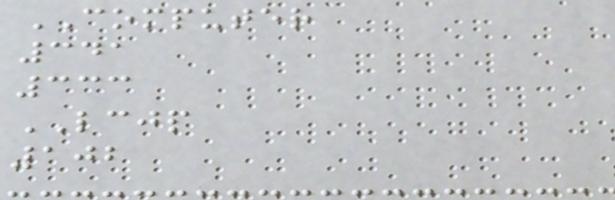COMPUTER
341
333
LCJP
102
